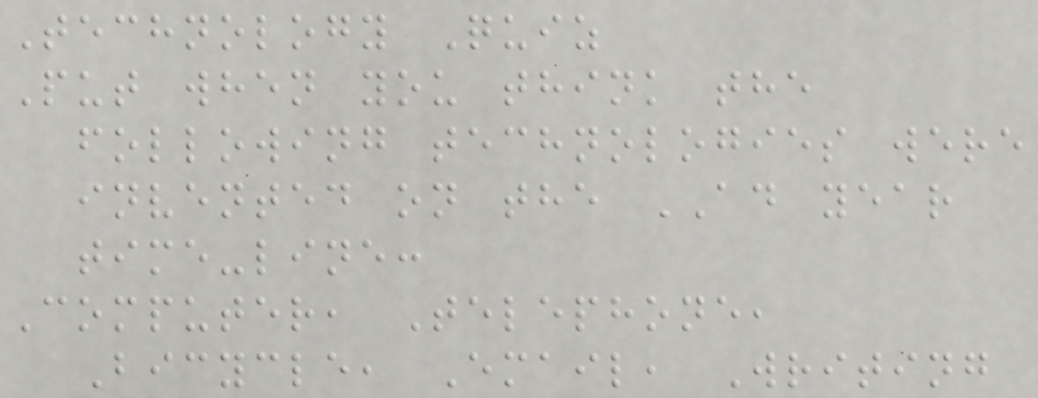Technology Quiz
Put when you think the
following technologies were
invented on the AD year
time-line:
Computer, Telephone,
Bicycle, Email, Writing
